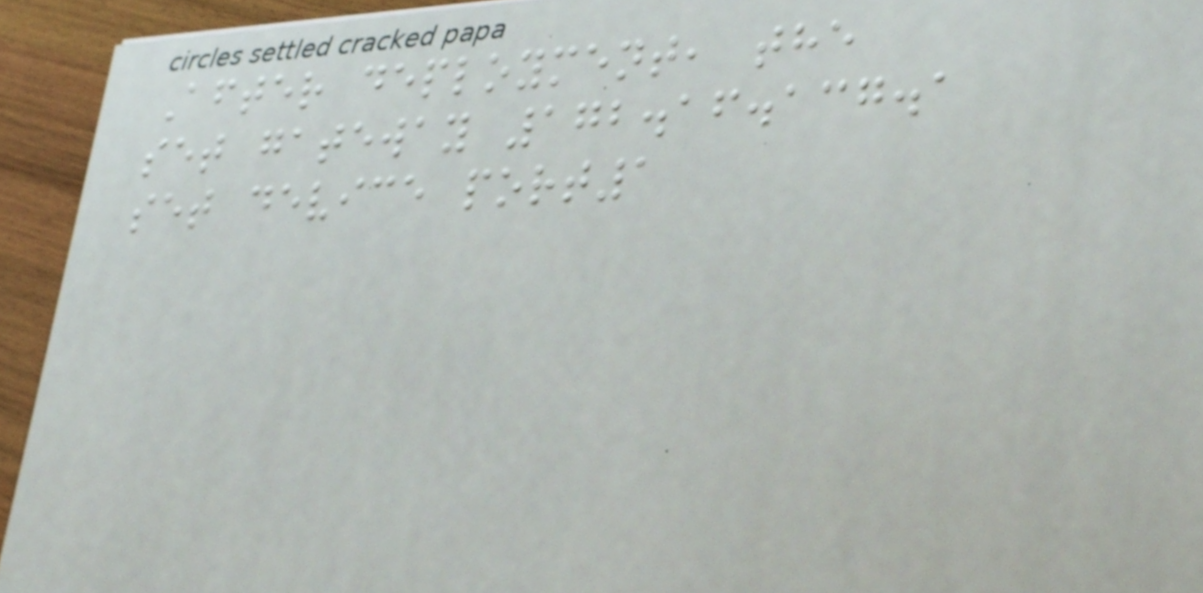After deployment, the
set gateway 172.16.137.1
set device port1
